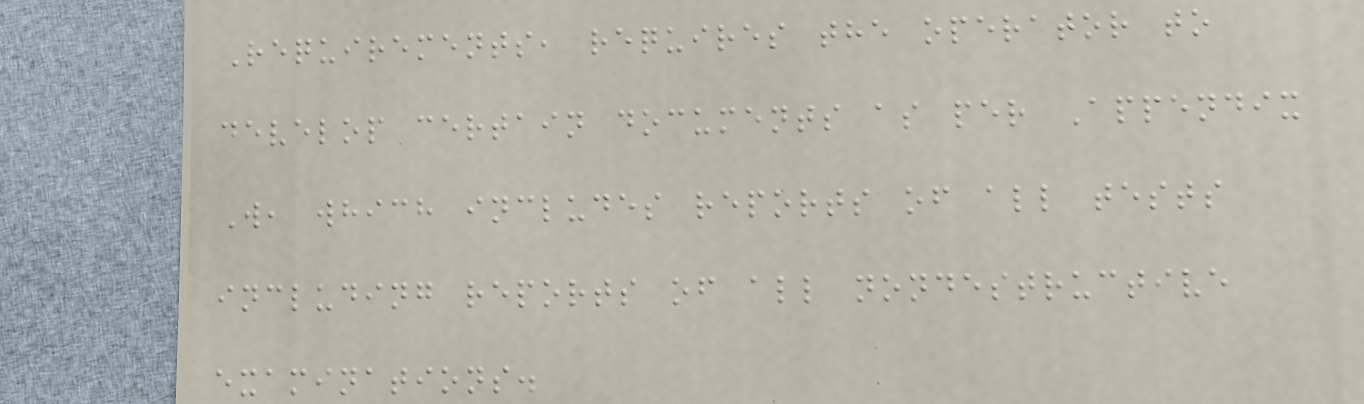Requirements, requires the operator to
develop certain documents as per Appendix
W, which includes reports of all tests
including reports of all nondestructive
examinations.
